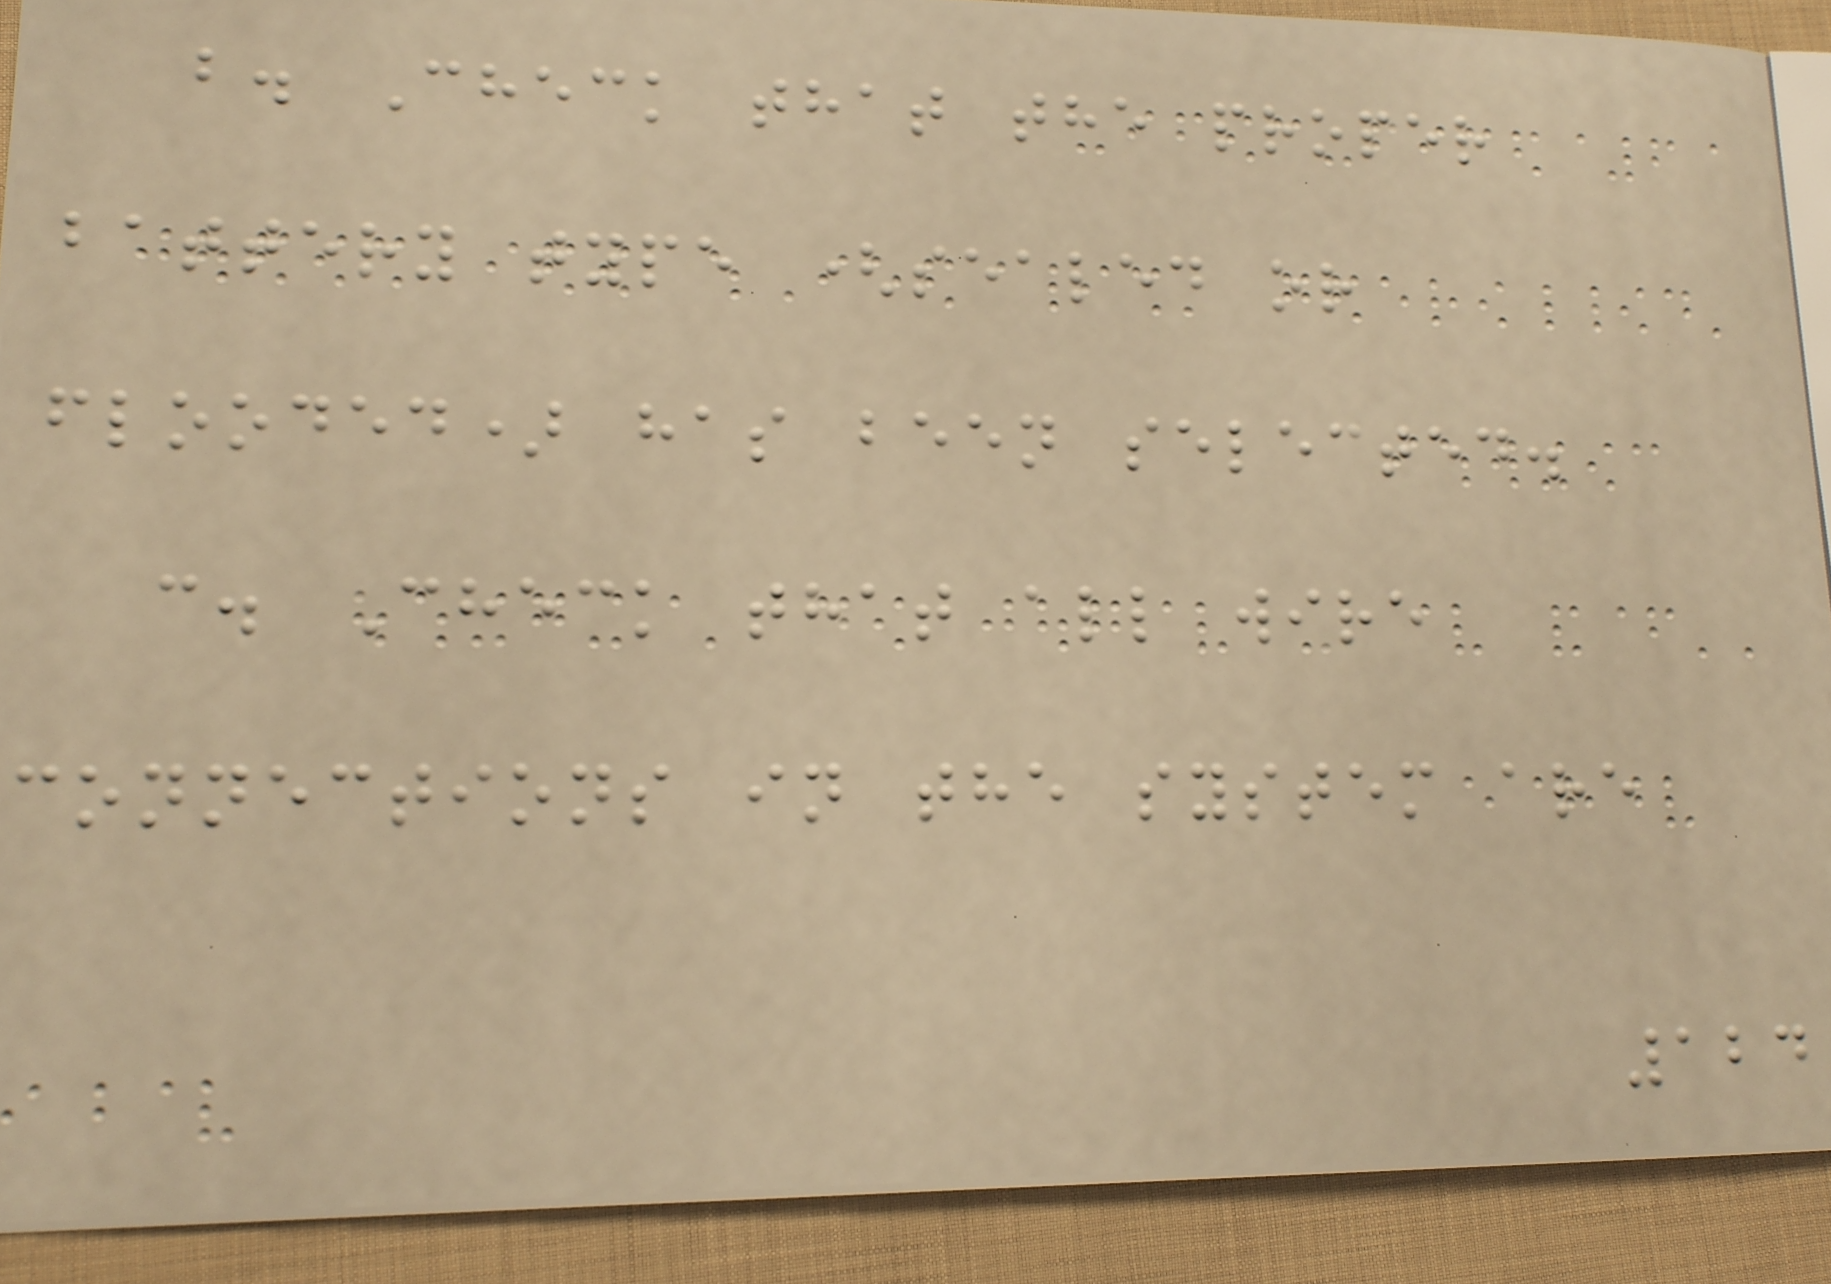b. Check that the proper
battery type (sealed or
flooded) has been selected.
c. Check that all wire
connections in the system are
124
